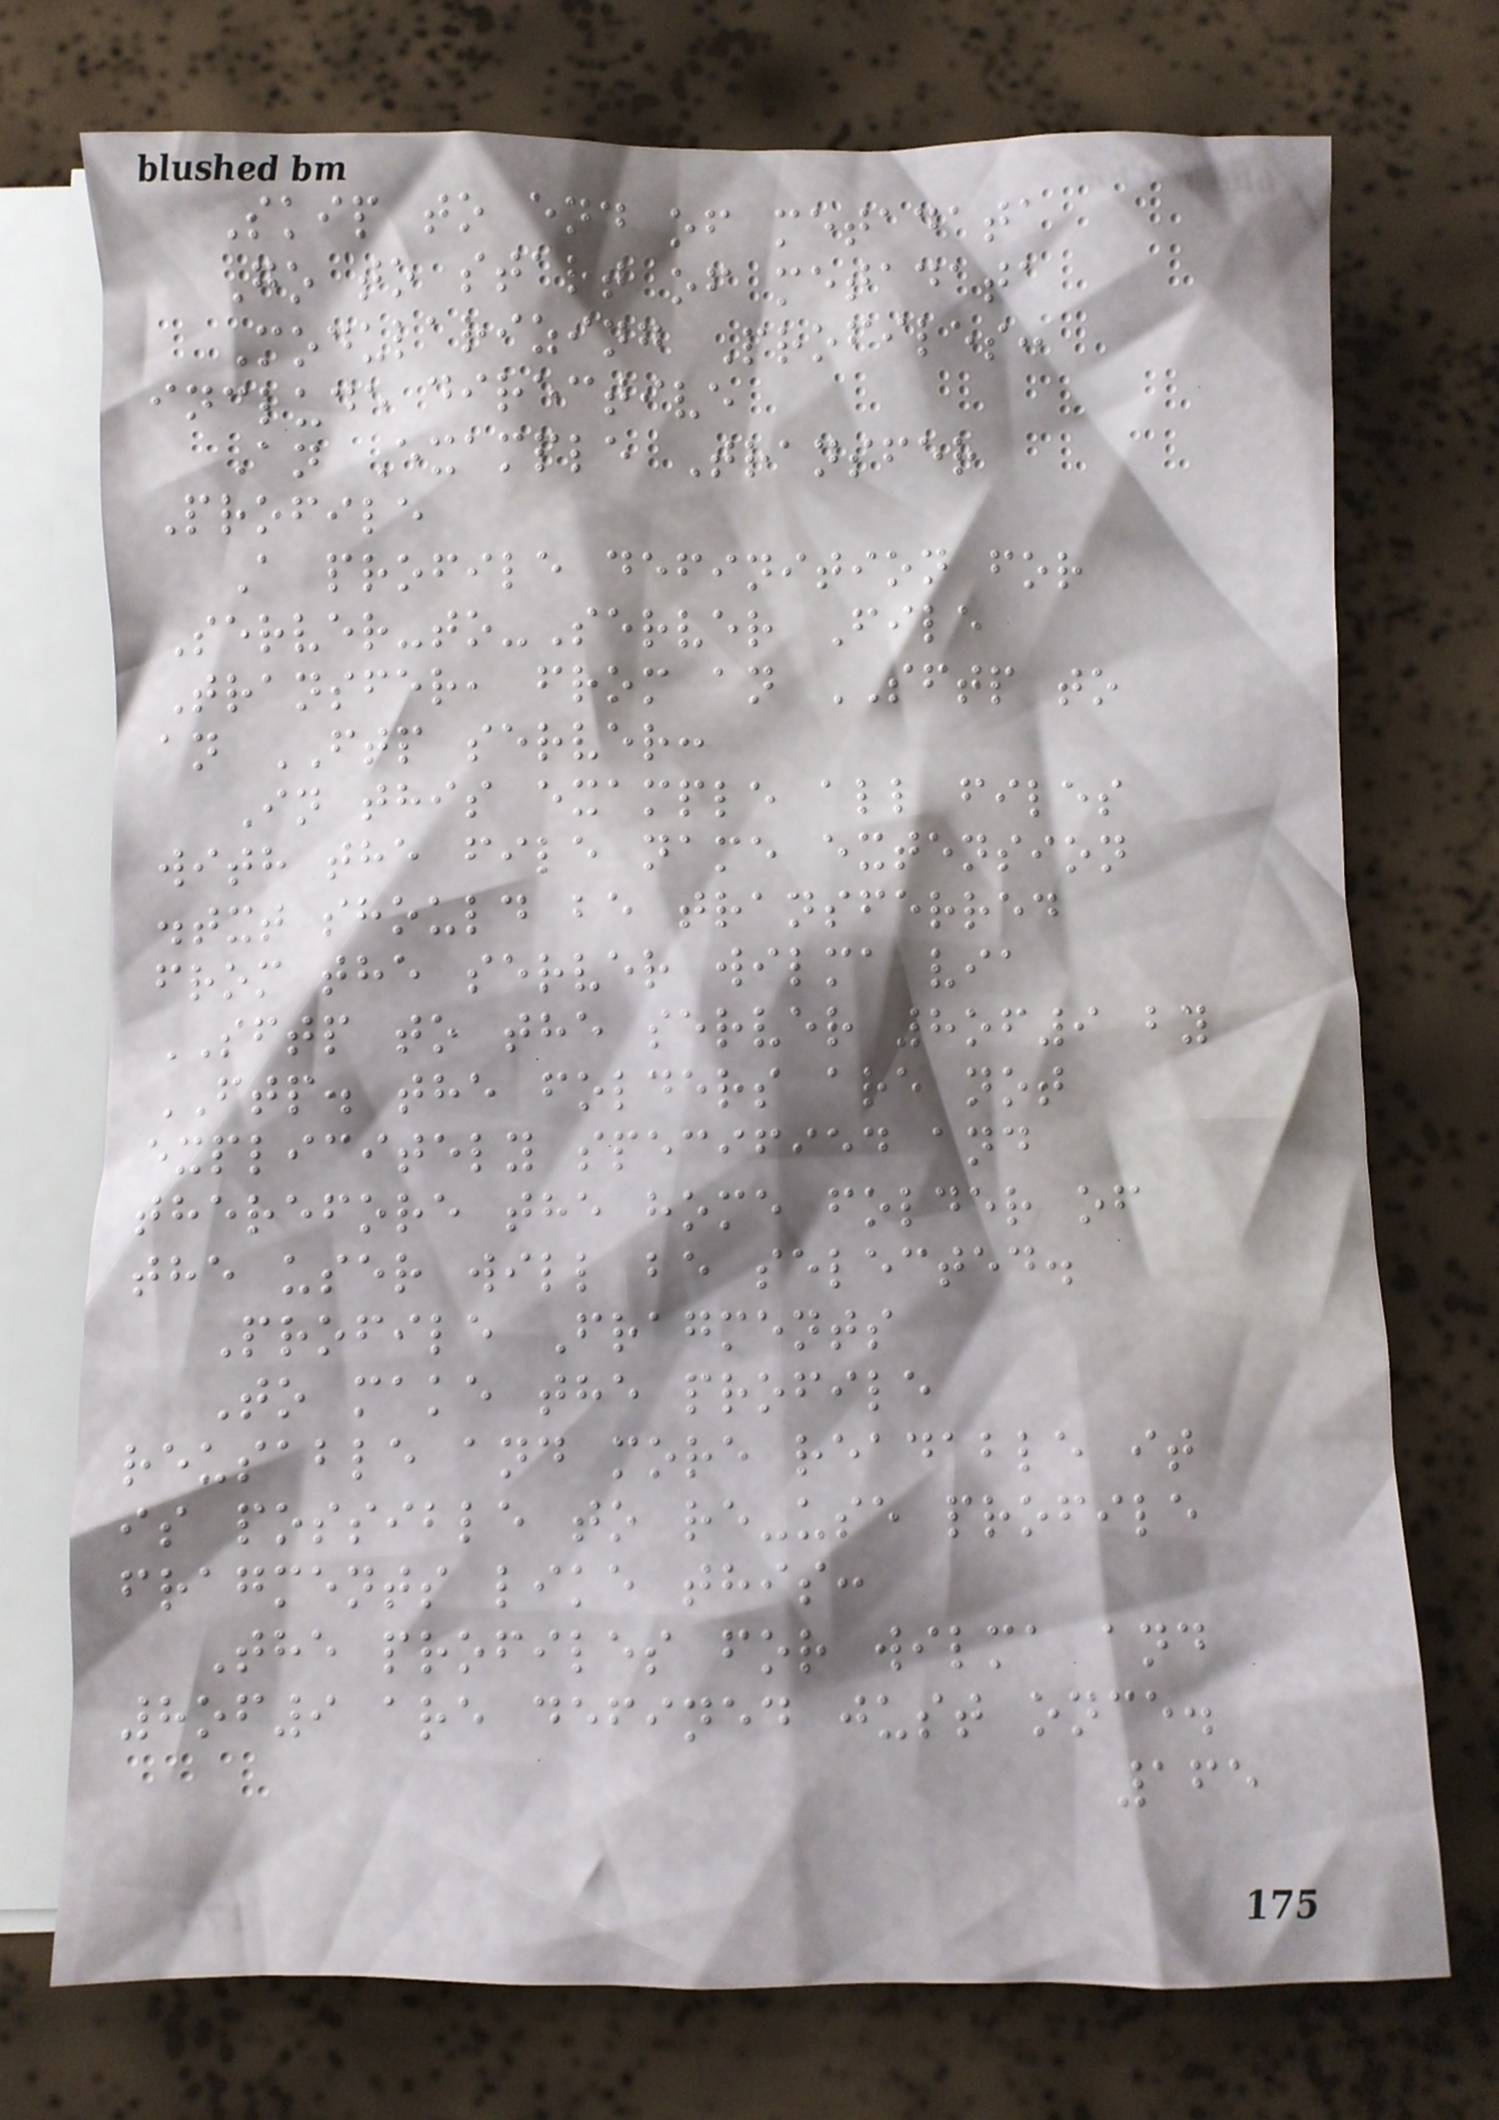Skip to end of metadata
Go to start of metadata
Modularizing Profiles:
include directive
An Example Transfer
Profile
A profile definition for
Server-to-Server File
Transfer, from an SFTP to
an FTP server:
In this example all files
with the file name extension
.txt should be transferred
from the server wilma via
SFTP to the server 8of9 by
FTP. the folders are not
explicitely specified and
therefore the home folder of
the user will be selected.
Profile Fragments
To make the profile
reusable and more readable it
is possible to re-use profile
fragments like this:
The profiles for wilma and
8of9 are defined just once.
165
